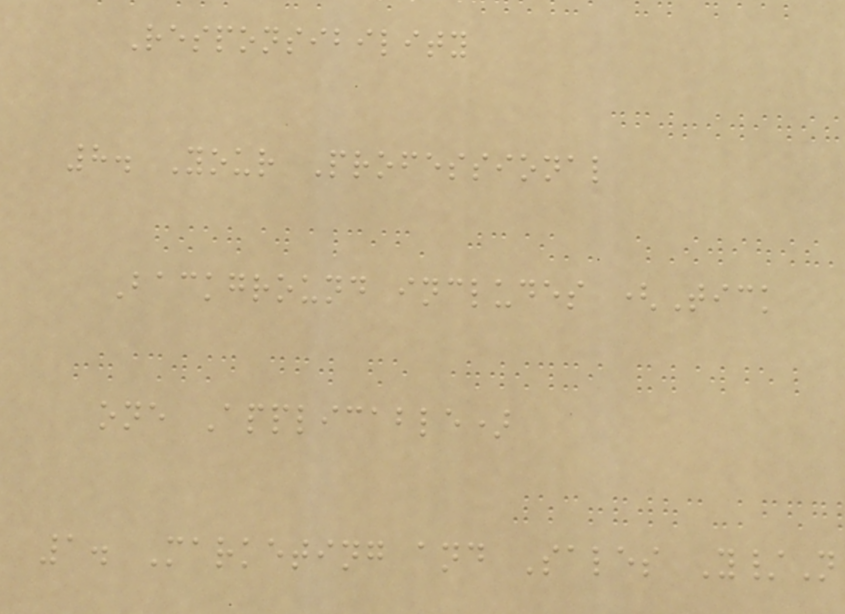Responsibility
8. Your Professional
Background includes (Tick
one Applicable)
1. Marketing and Sales Y/N
